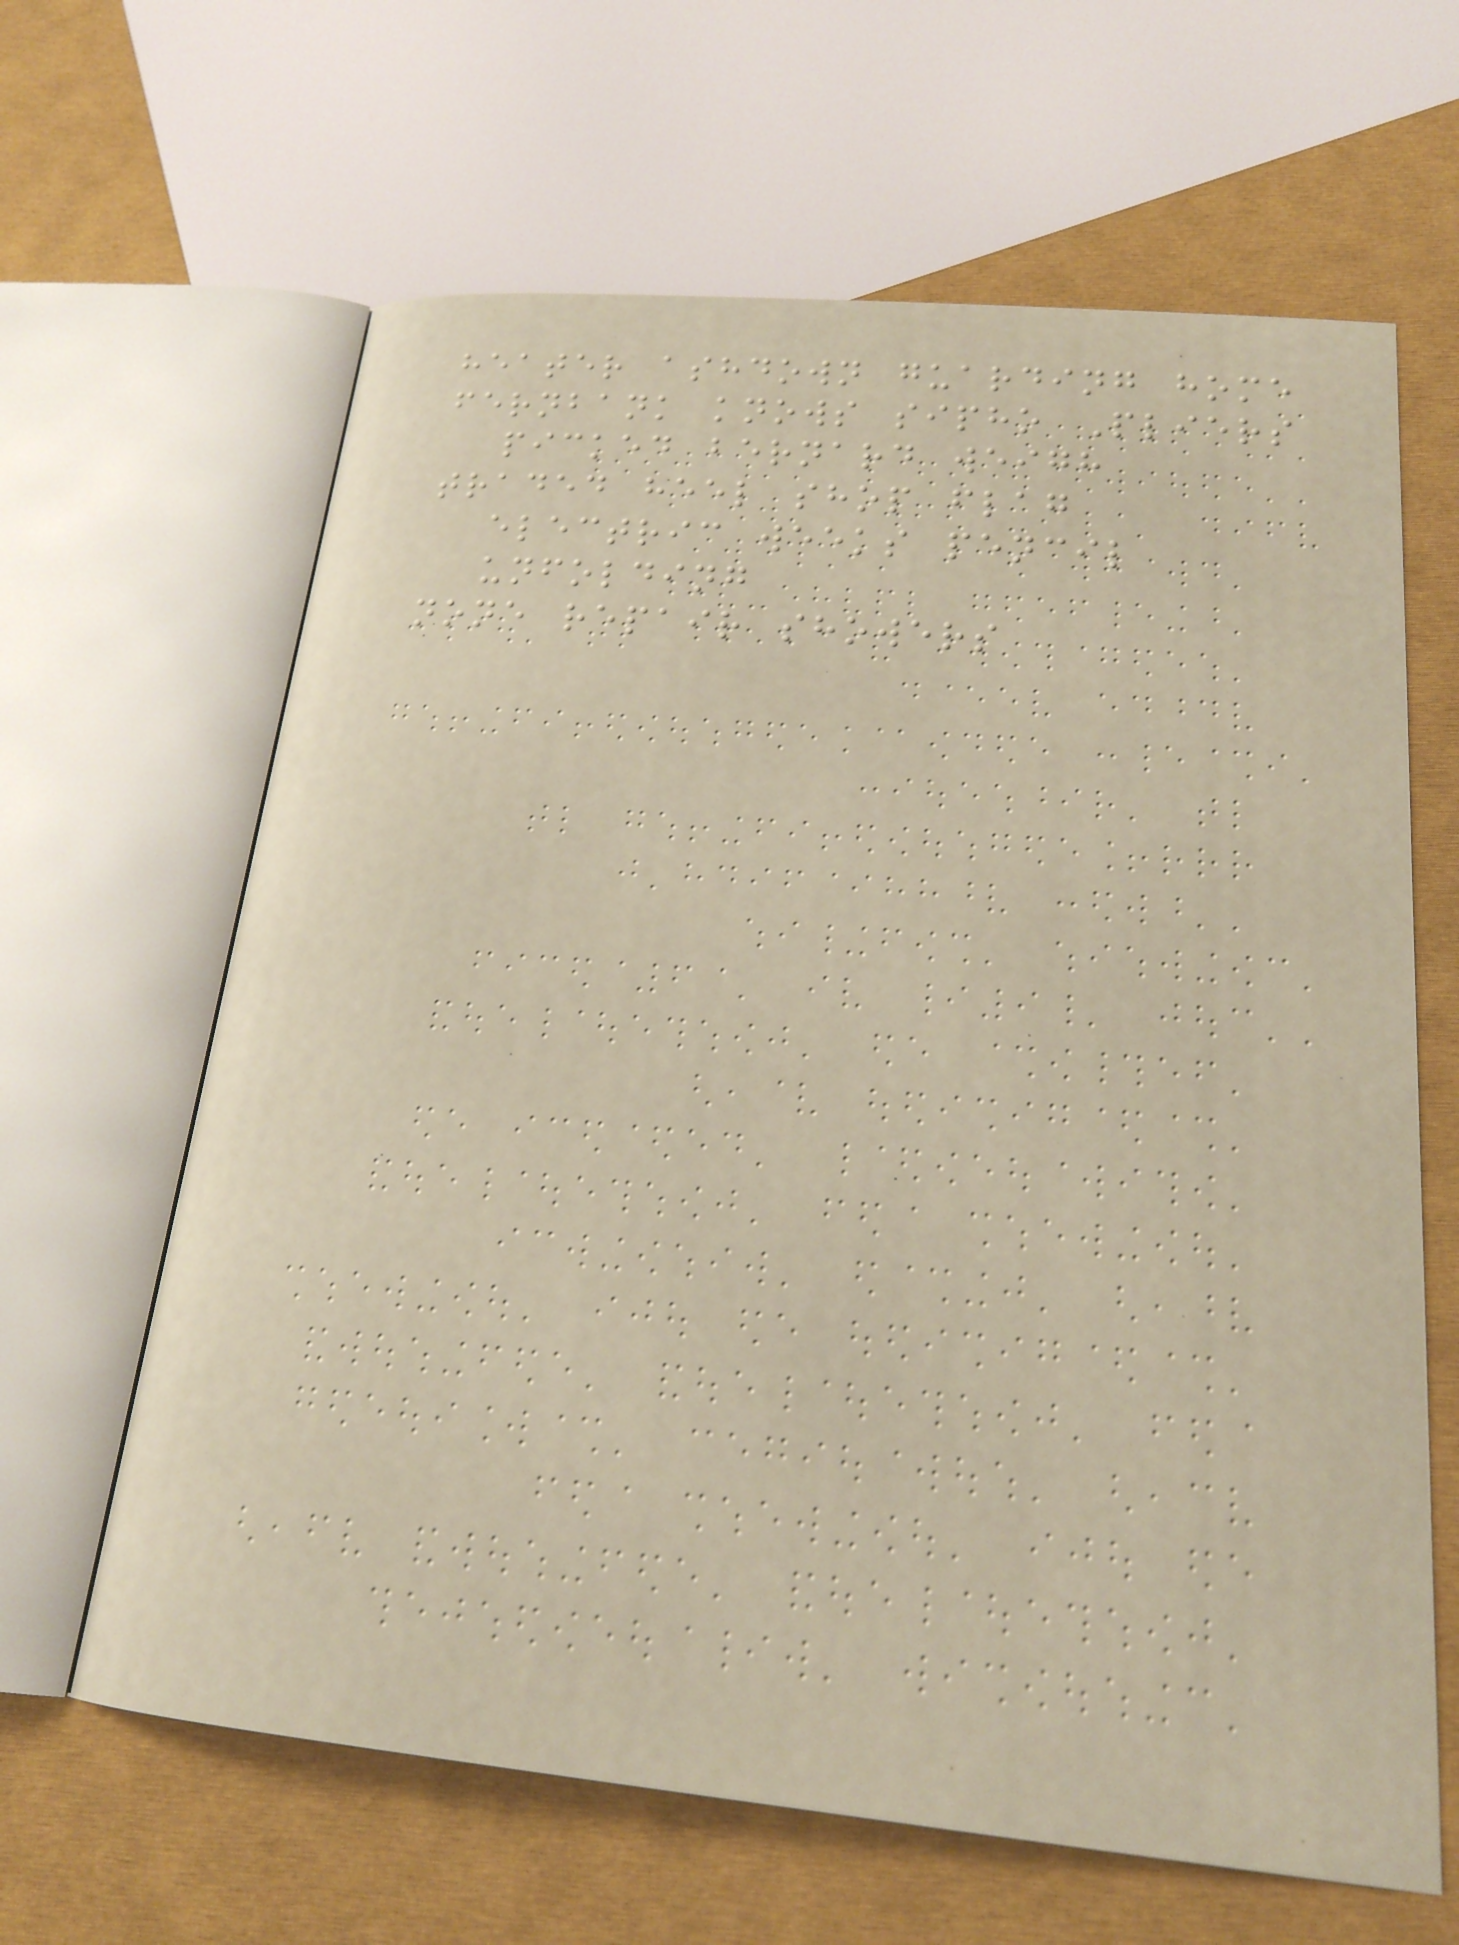heater ashdown guarding home
fernbank knows sipho Pliers
picked bernard weigh
traded heel shop flag
electric weeks pencil
unfolding
none repair showers
